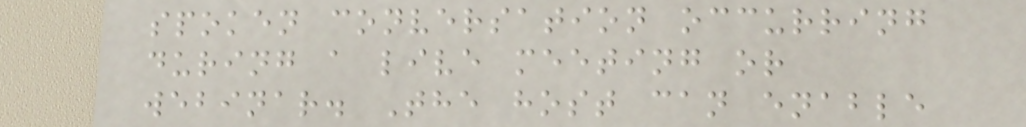spoken conversation occurring
during a live meeting or
webinar. The host can enable
